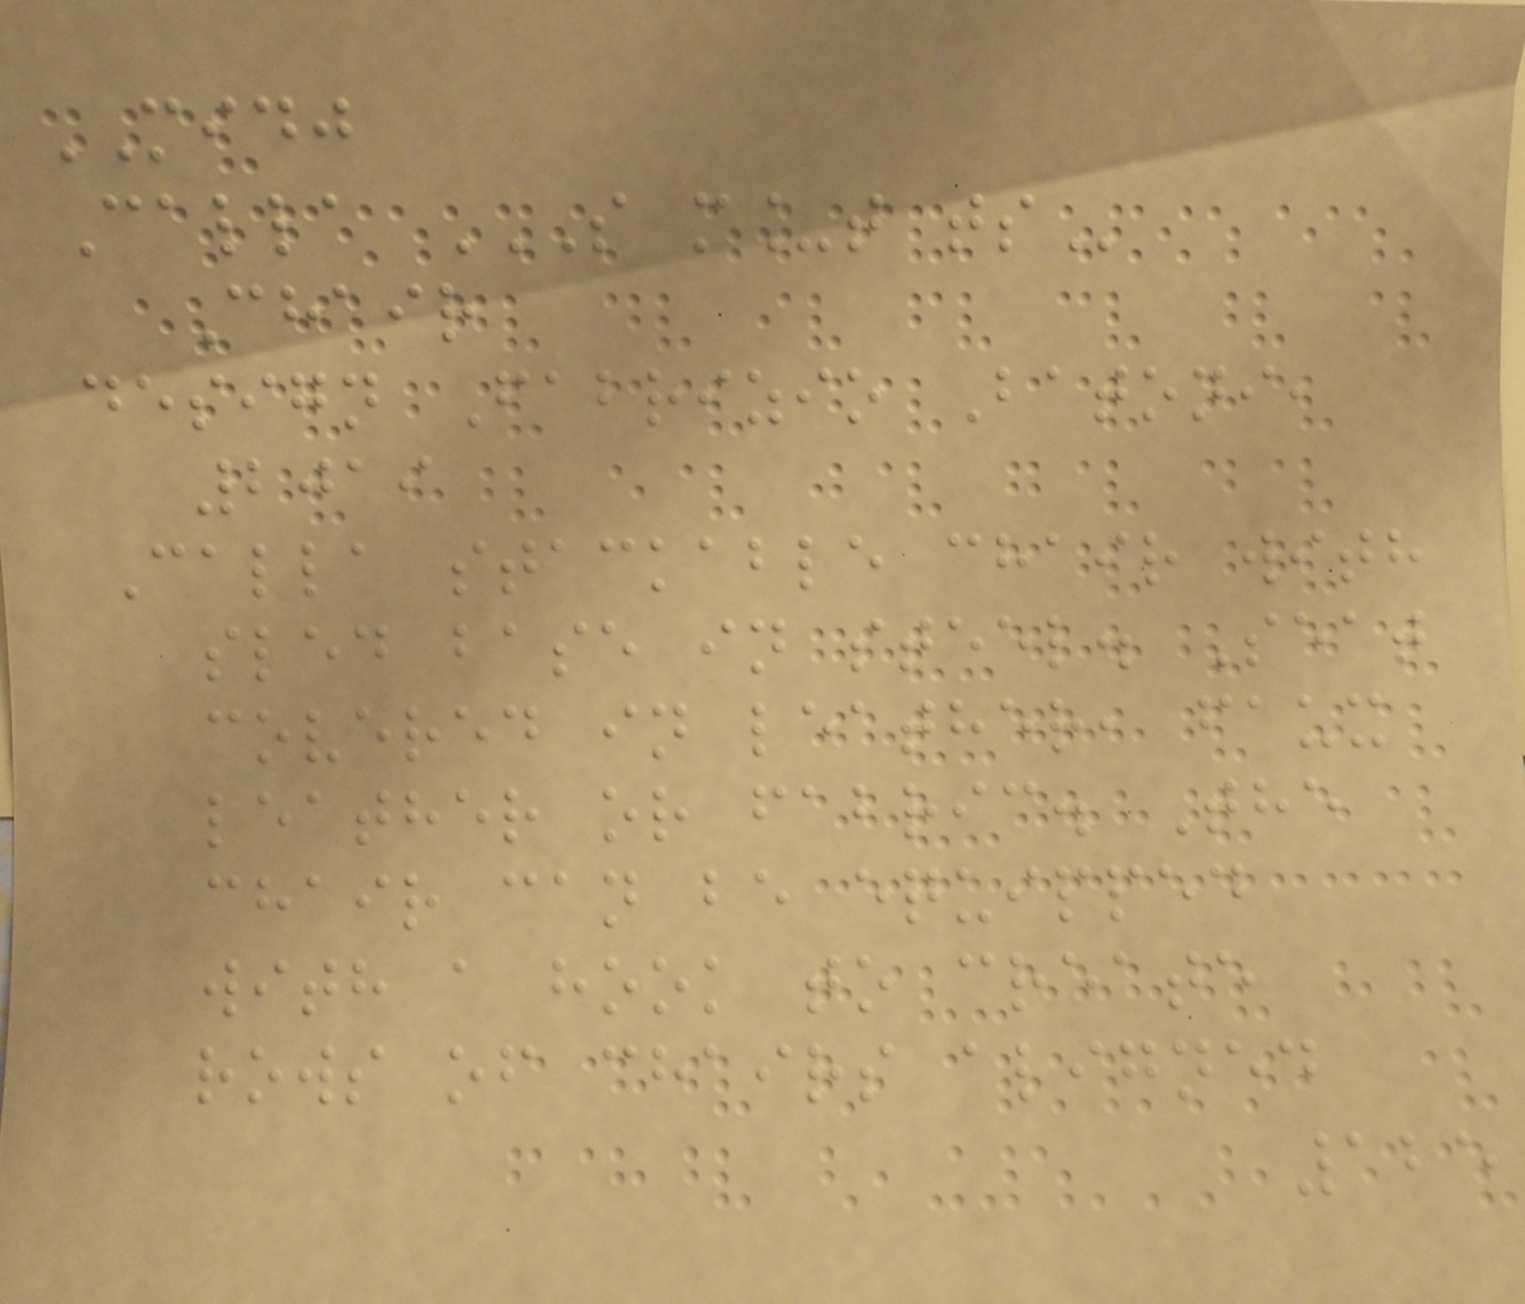MIDJ
Calla S M_T TS
Chair
design Fabrizio Batoni,
2019
Calla stackable chair with
sled base in steel. Seat
covered in leather, faux
leather or fabric. The
chair can be equipped
with a hook to create
rows of chairs aligned
125
